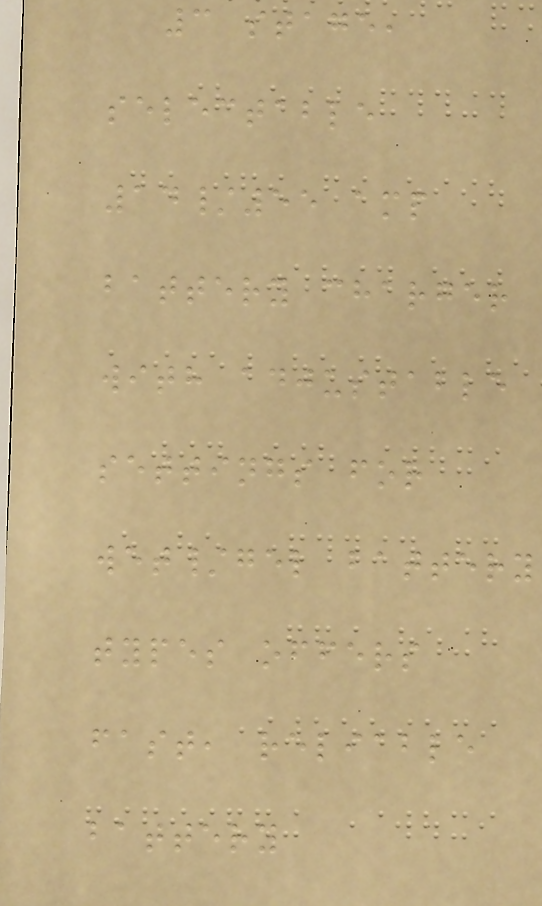3 stage,
selectable
14/55 amp
battery charger
with adjustable
settings for
wet/gel battery
types offers
fast, reliable
battery
